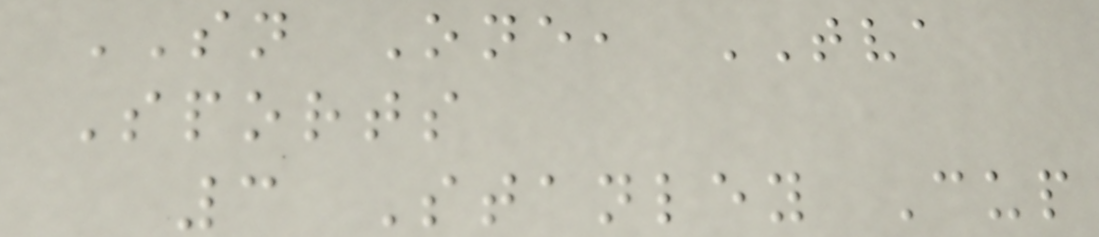SN One, TVA
Sports
3 Stanley Cup
